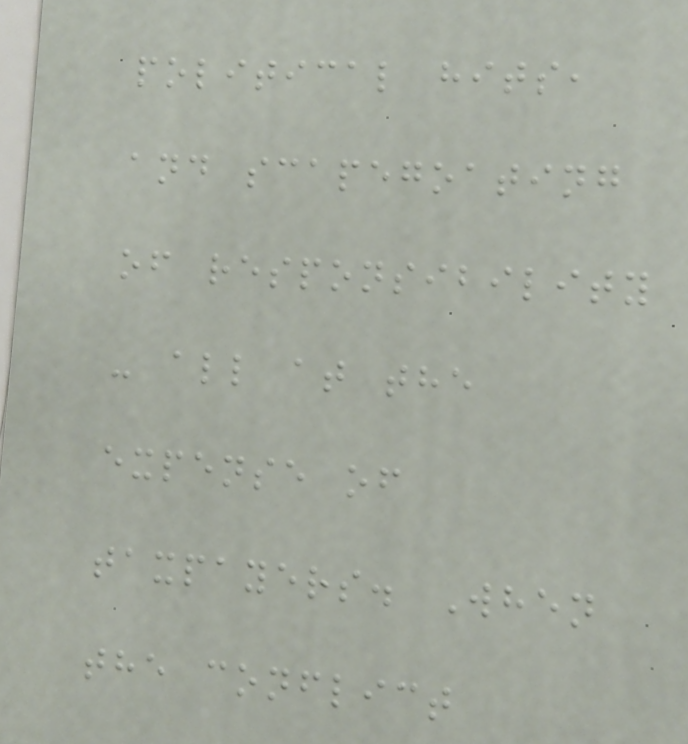political hits,
and scapegoating
of responsibility
- all at the
expense of
taxpayers. When
the conflict
